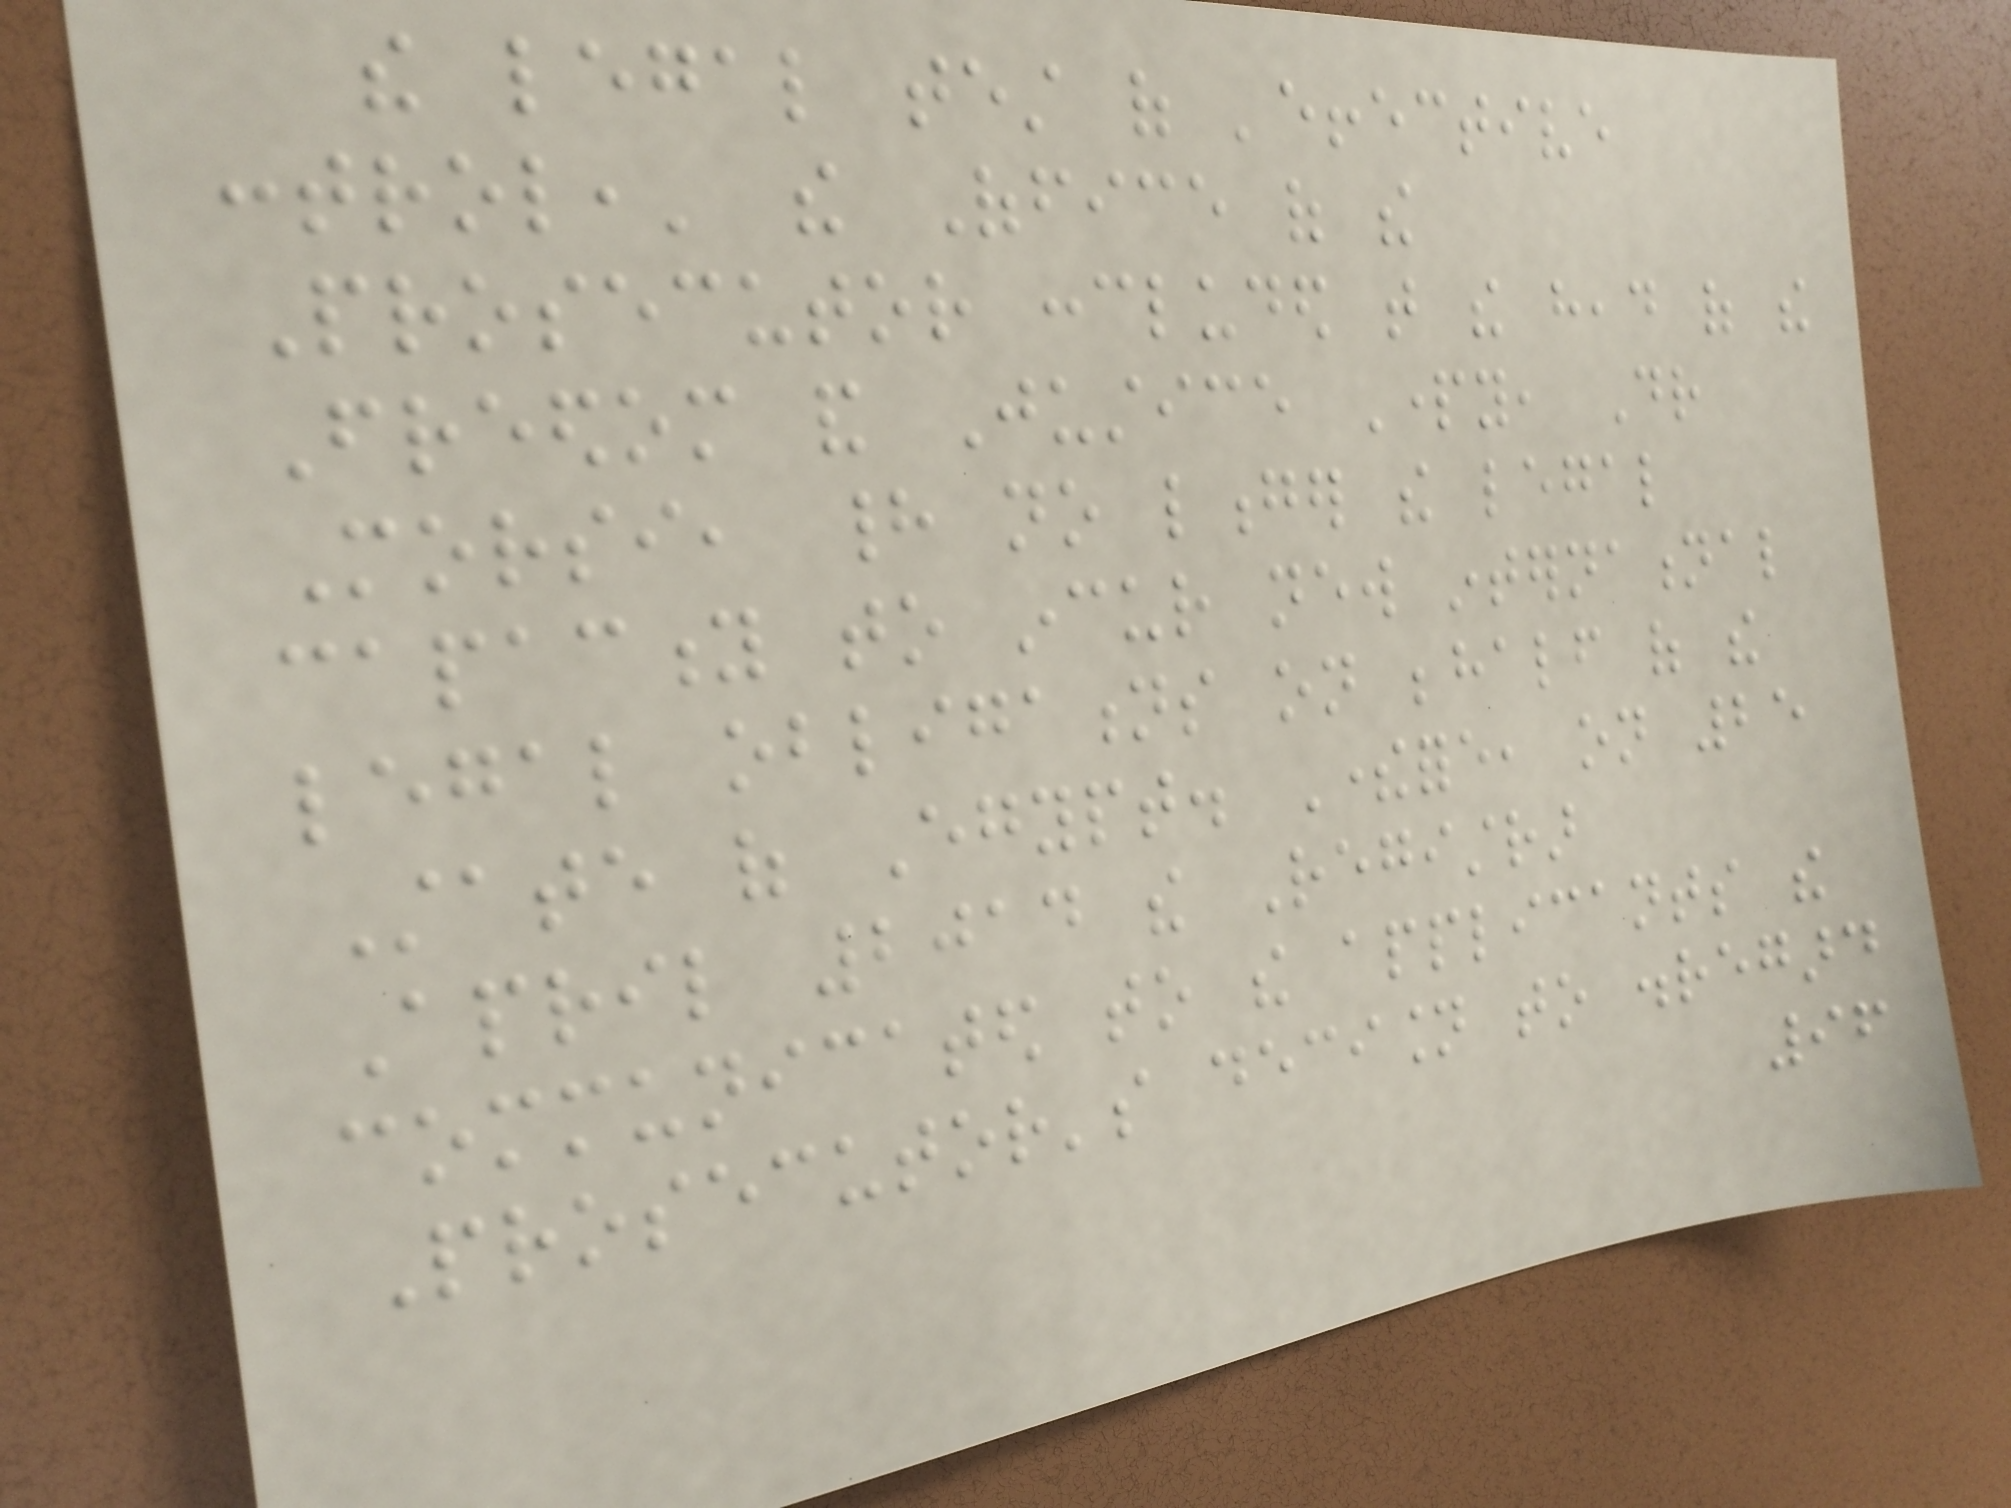the legal test of 'effective
control,' the Office of the
Prosecutor concluded that the head of the
Freedom and Justice Party, Dr
Morsi, had no longer the legal
capacity to incur new international
legal obligations on behalf of the
State of Egypt. Therefore, on 25
April 2014 the Registrar
communicated to the applicants the
Prosecutor's decision to disregard
96
